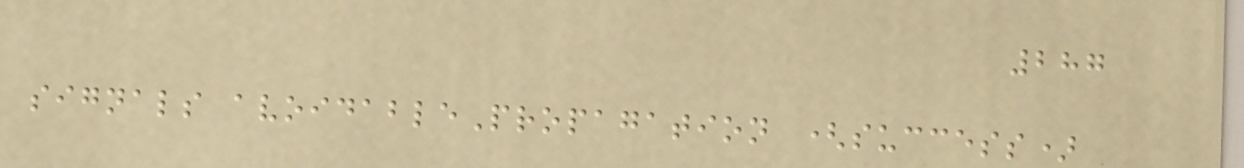287
signals avoidablePropagation (success)
